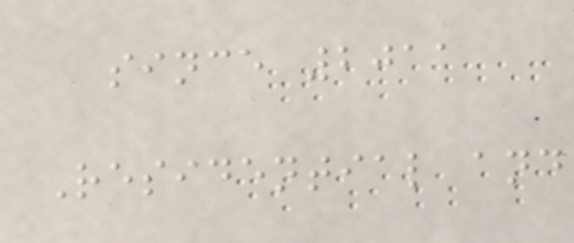since 2011
Residential and
